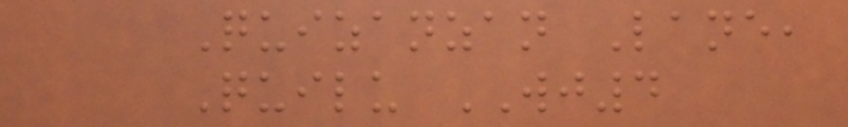Quizanzan Lane,
Quilu WJ4
